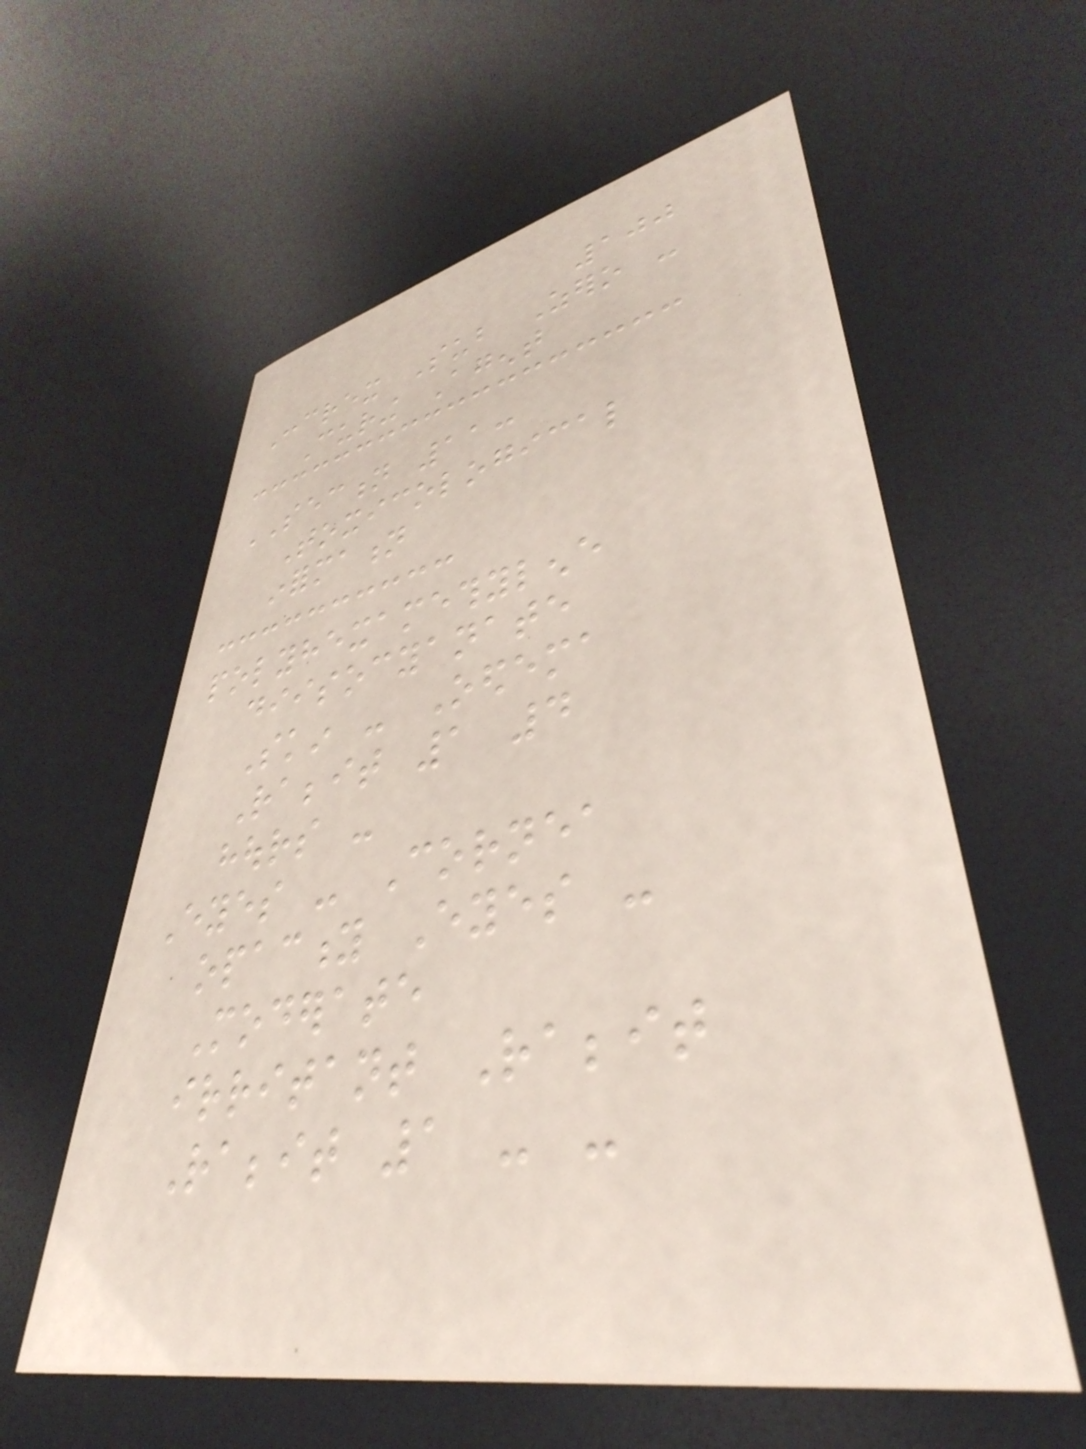100
Concrex Sub Zero -
Curing Agent
SECTION 11:
Toxicological
information
polyhexamethylene
diisocyanate
Skin - Oedema
Rabbit 1 4
hours -
Eyes - Cornea
opacity Eyes -
Moderate
irritant Rabbit
Rabbit 1 - -
